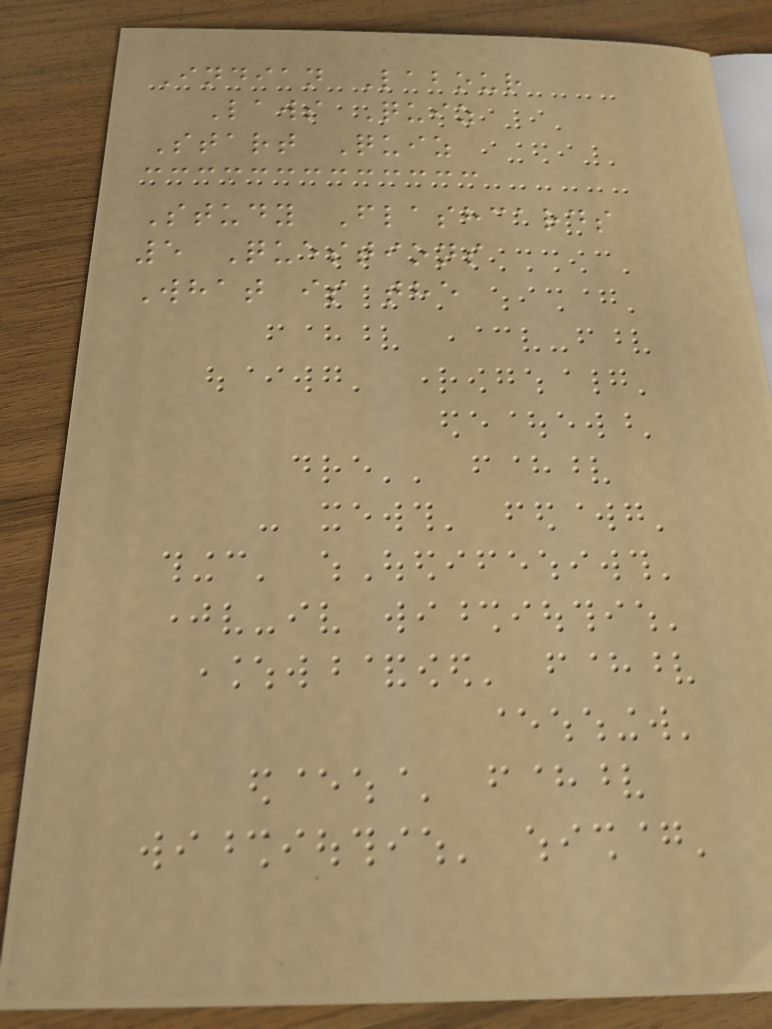Indian Labour
Laws Quiz
Start Quiz
Study Flashcards
5 Questions
What is the
